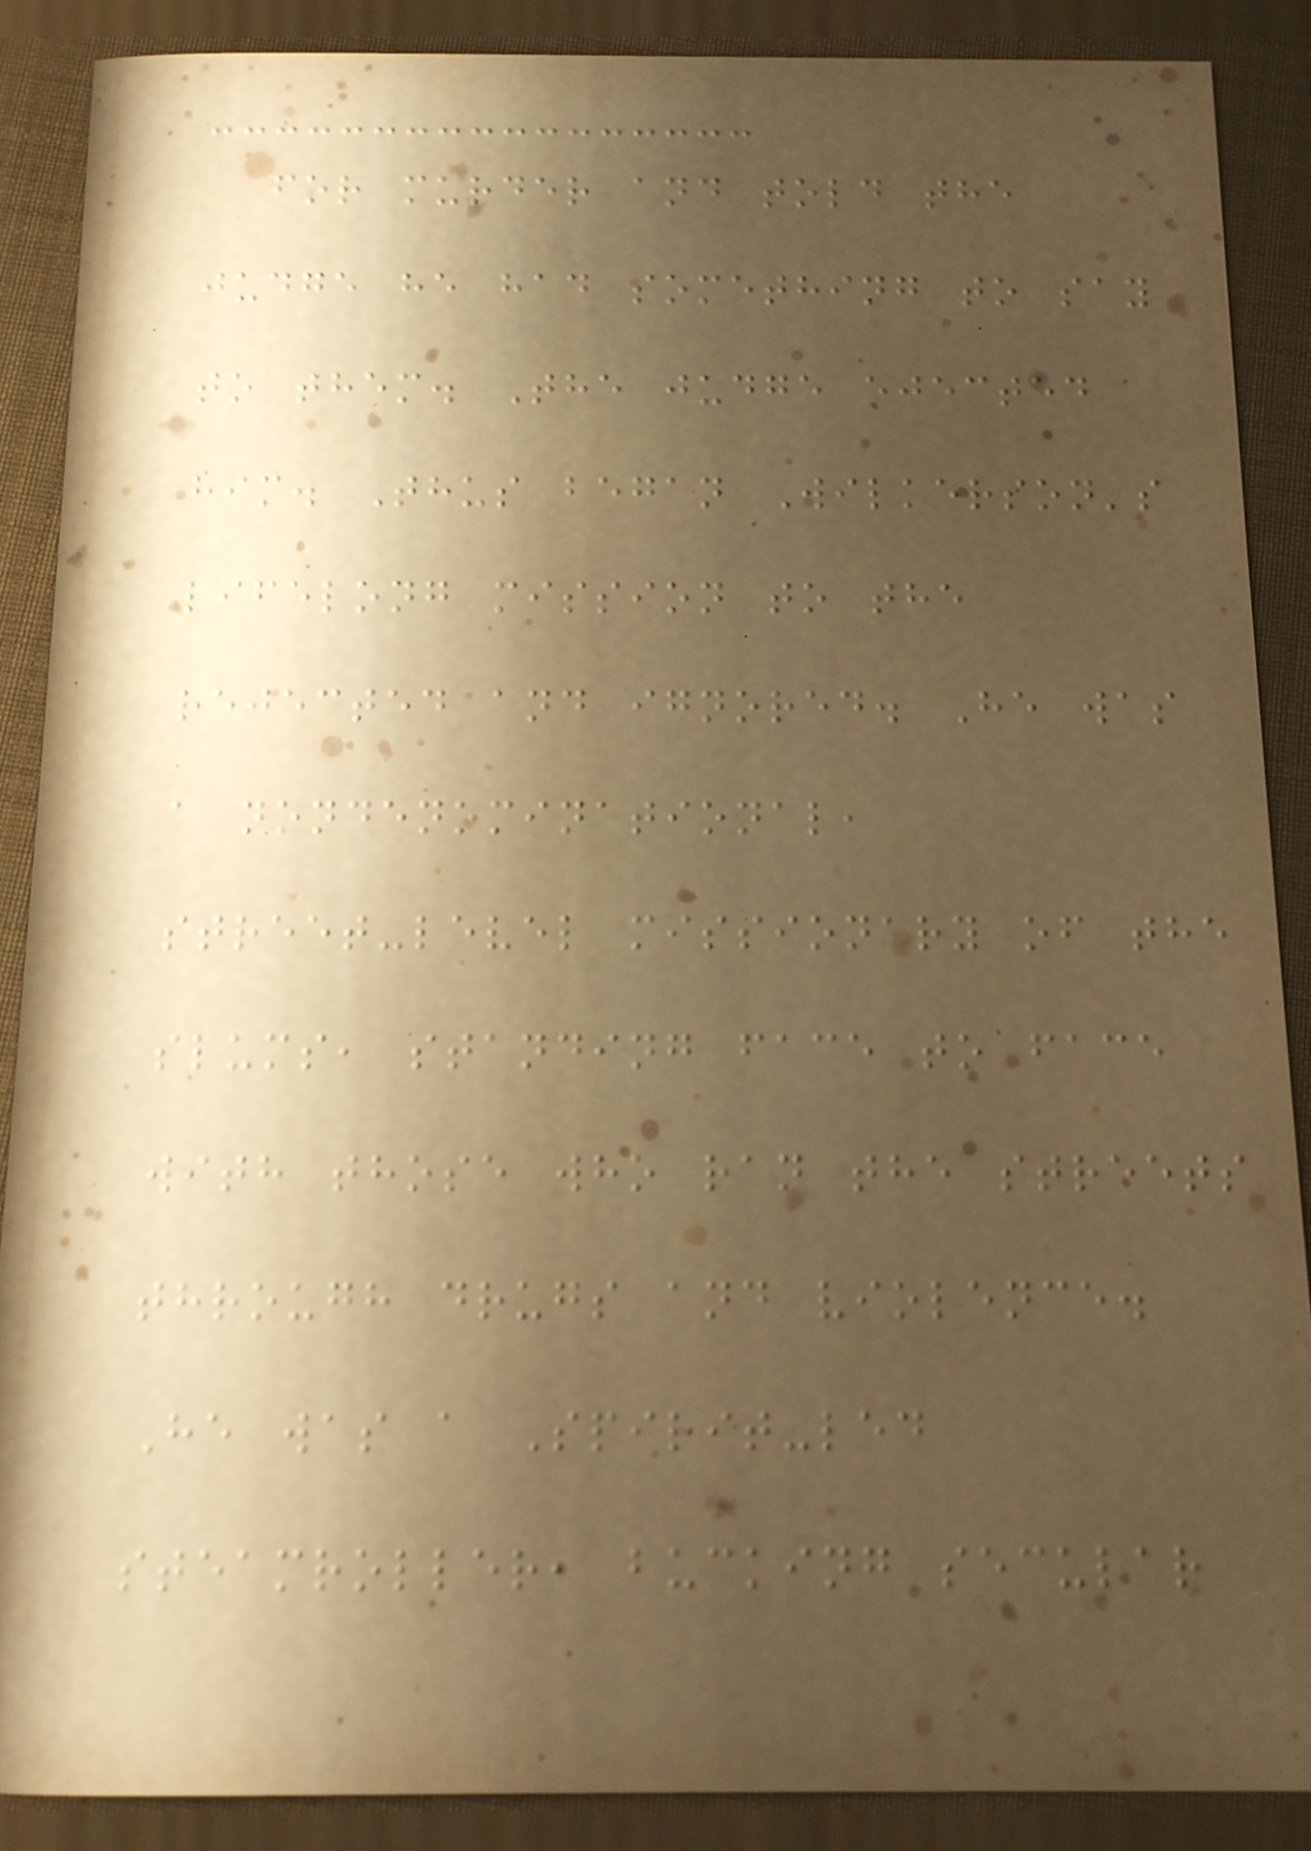for murder and told the
judge he had something to say
to them. The judge ejected
him. Thus began Wilkerson's
lifelong mission to the
rejected and ignored. He was
a nondenominational,
street-level missionary of the
slums, standing face to face
with those who ran the streets
through drugs and violence.
He was a Spirit-led
steamroller, bucking secular
